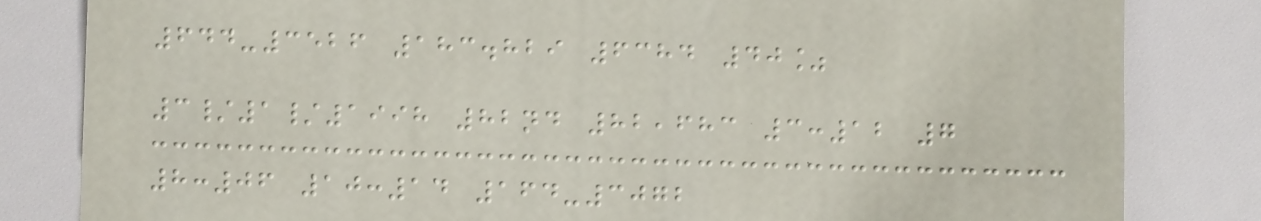644-3526 183.829 6384 40%
3/1/1998 82nd 82,683 3:12 7
8:06 10:14 164-3072
